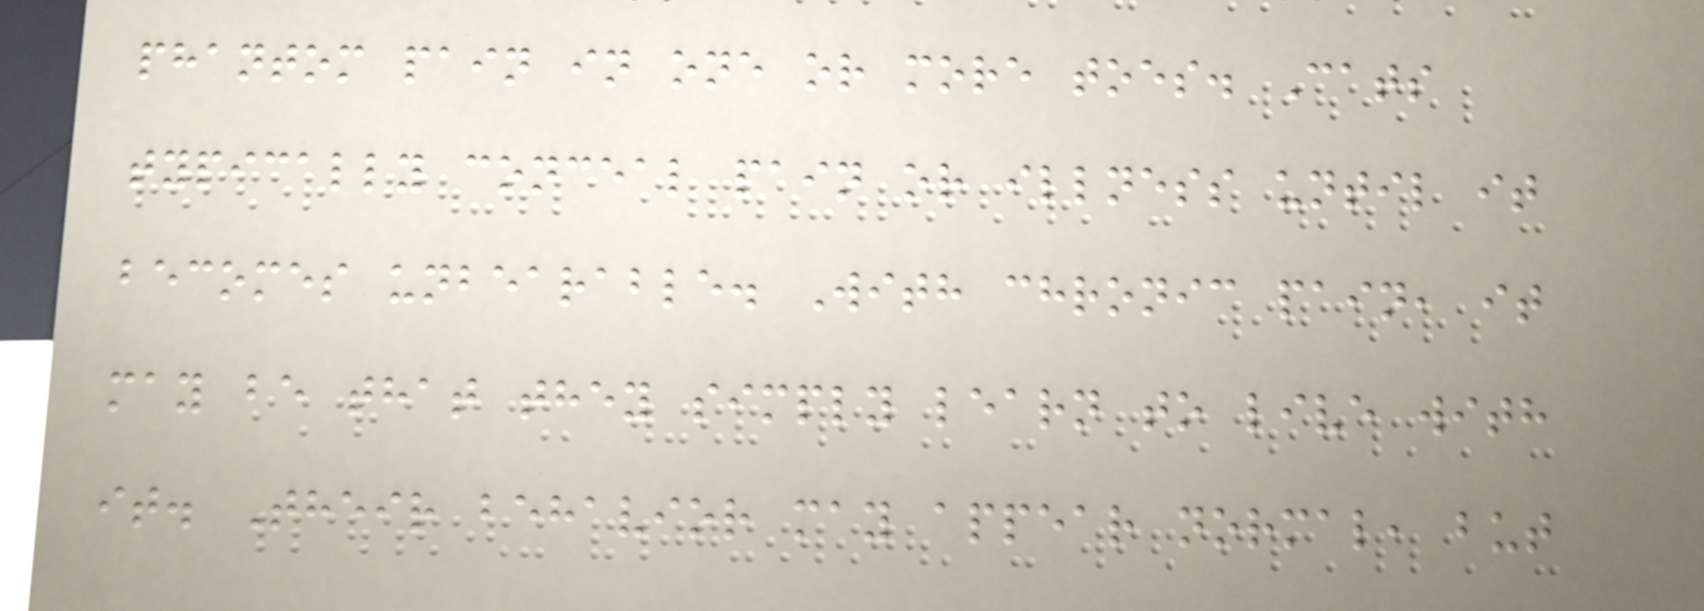phantom pain in one or more toes. Cats
typically conceal pain or illness until it
becomes unbearable. With chronic pain, it
may be that they simply learn to live with
it. Their behavior may appear normal, but
